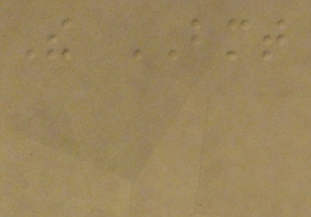The BMT
